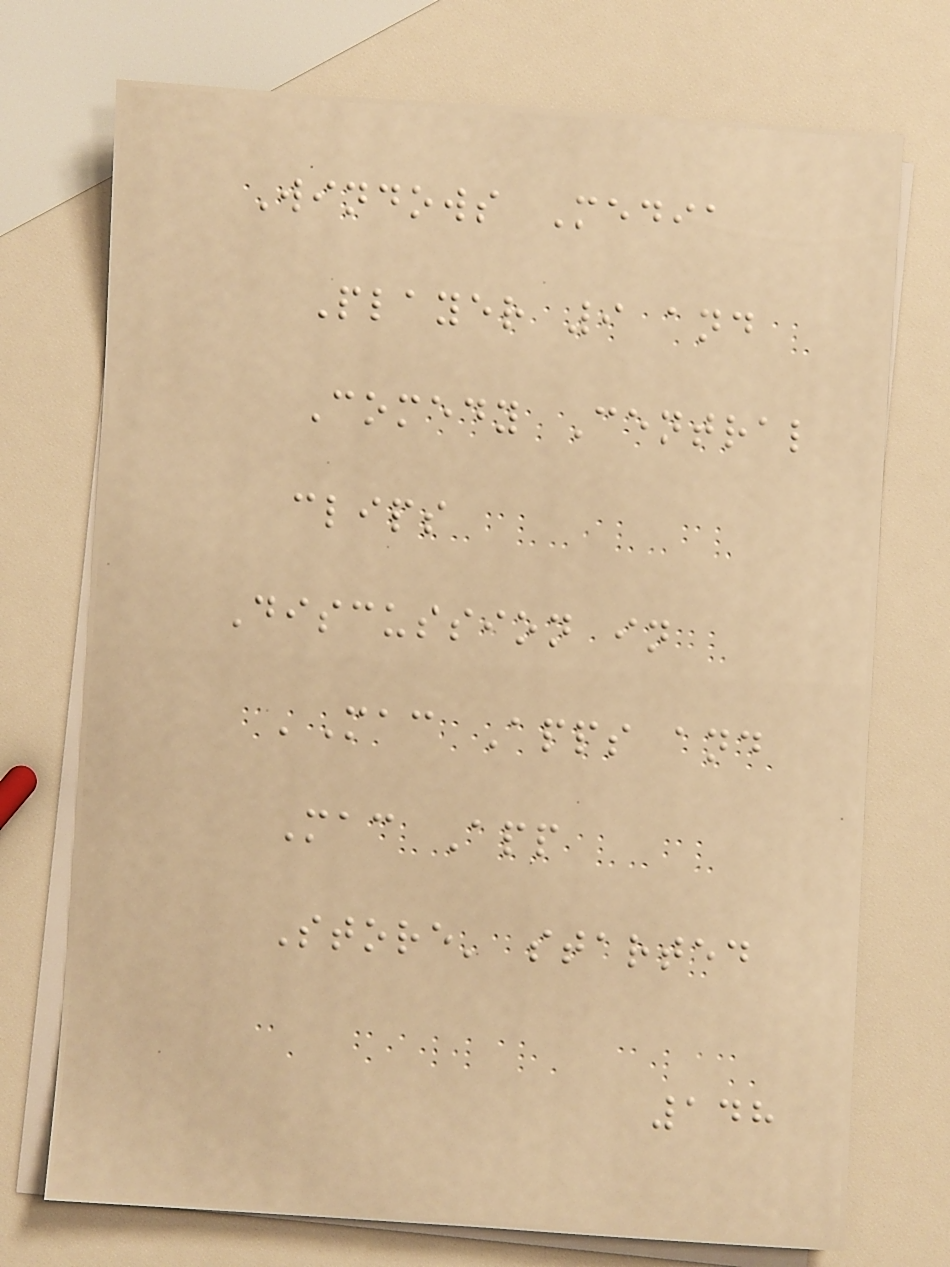Windows Media
Player 9 and
Comedy Central
clips
Discussion in
'Mac Apps and
Mac App
Store' started
148
